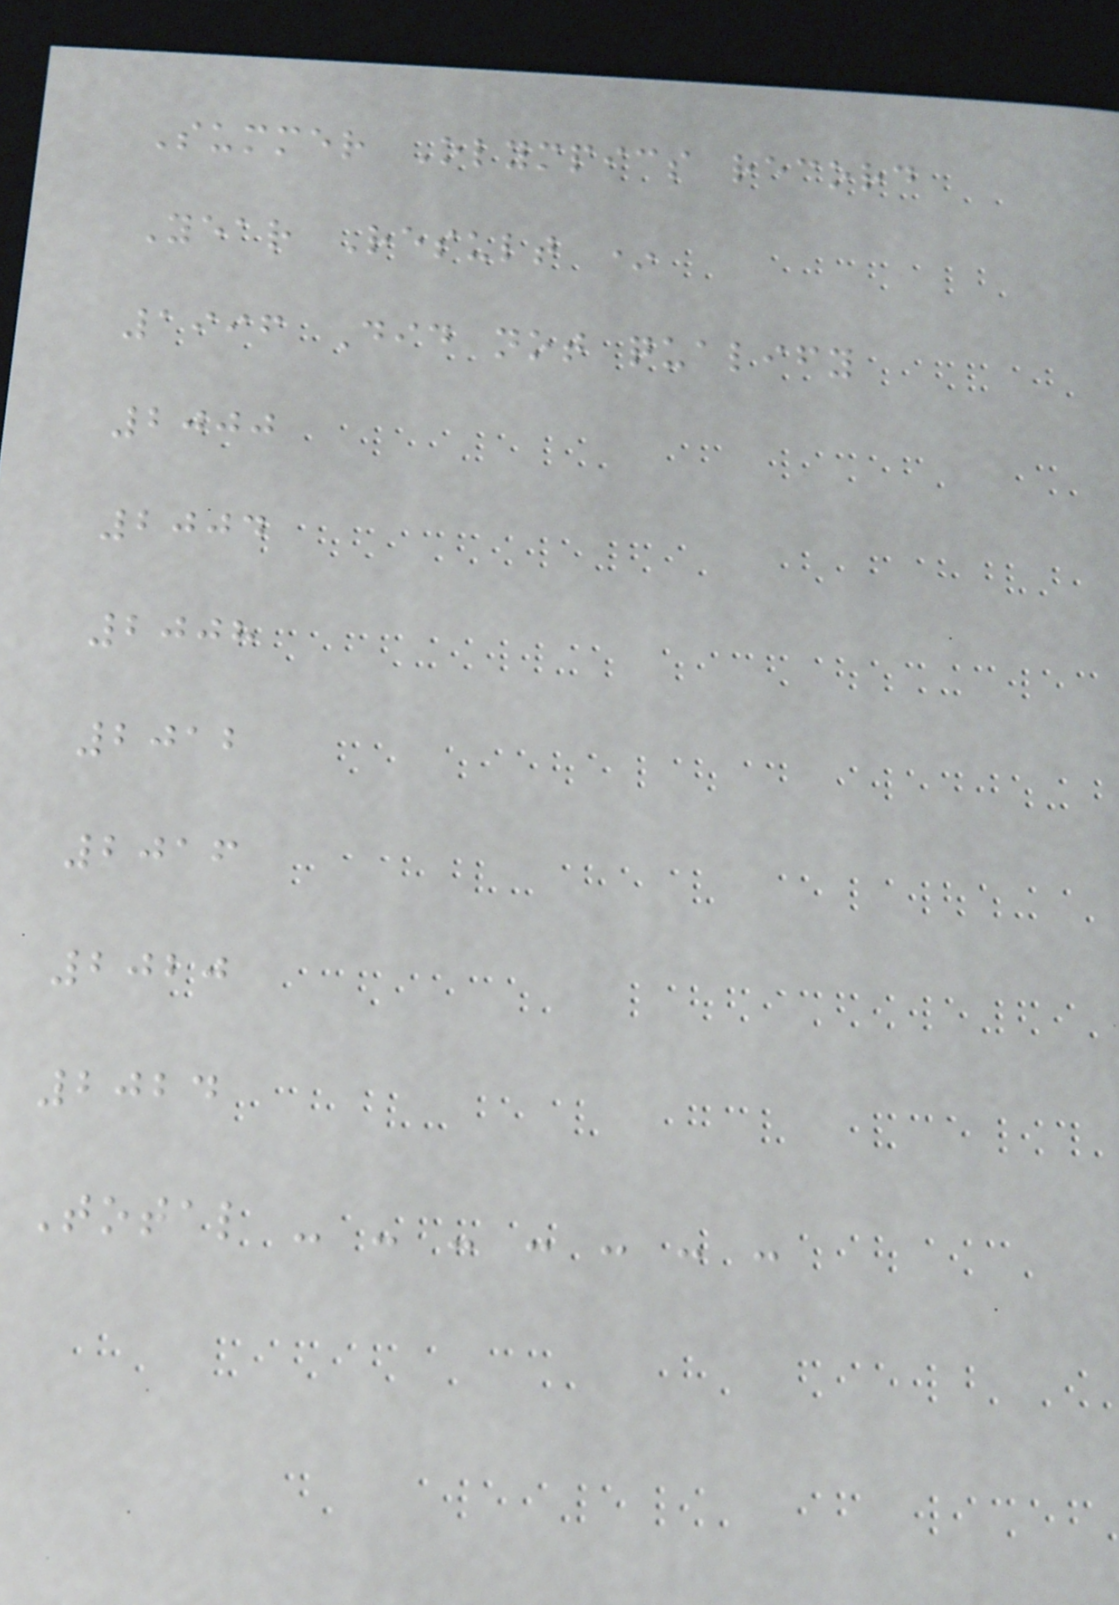Summer Olympics record
Year Result *
1996 Did not qualify
2000
2004
2008
2012
2016
2020
2024
Total - - - - - - -
